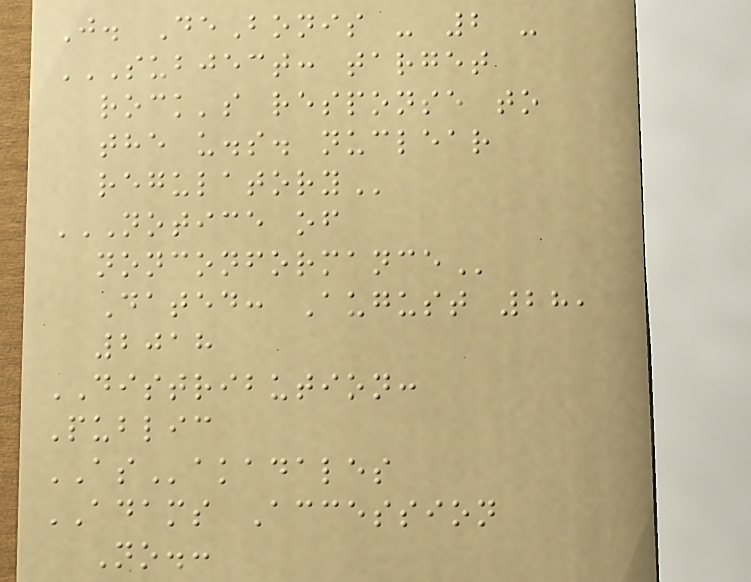J. DeBonis - 2 -
SUBJECT: TARGET
ROCK'S RESPONSE TO
THE U.S. NUCLEAR
REGULATORY
NOTICE OF
NONCONFORMANCE
Dated: August 28,
2018
DISTRIBUTION:
Public
ASakadales
ADAMS Accession
No.:
